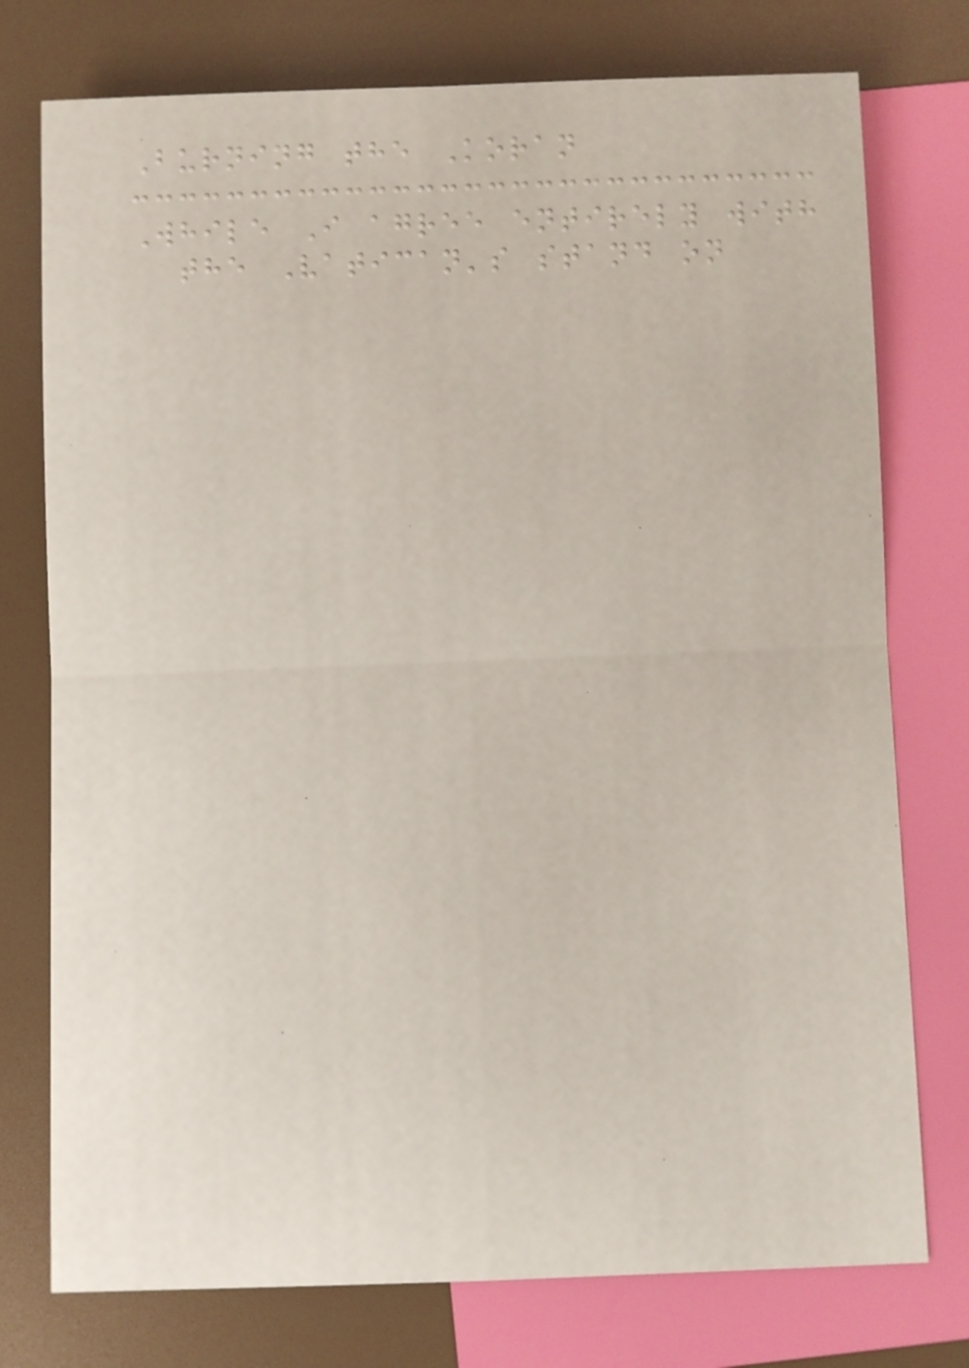Burning the Koran
While I agree entirely with
the Vatican's stand on
